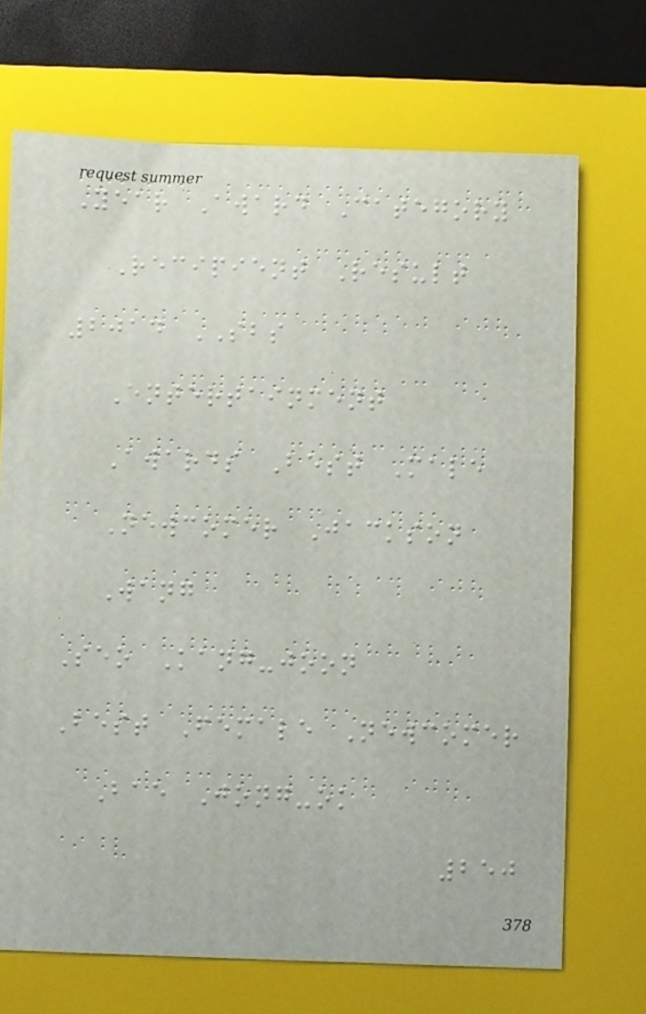Year Award Category
Recipient Result
2014 SBS
Entertainment
Awards Best Male
Newcomer Jackson
Wang
Seo Kang-joon
Best Female Newcomer
Bae Jong-ok
250
